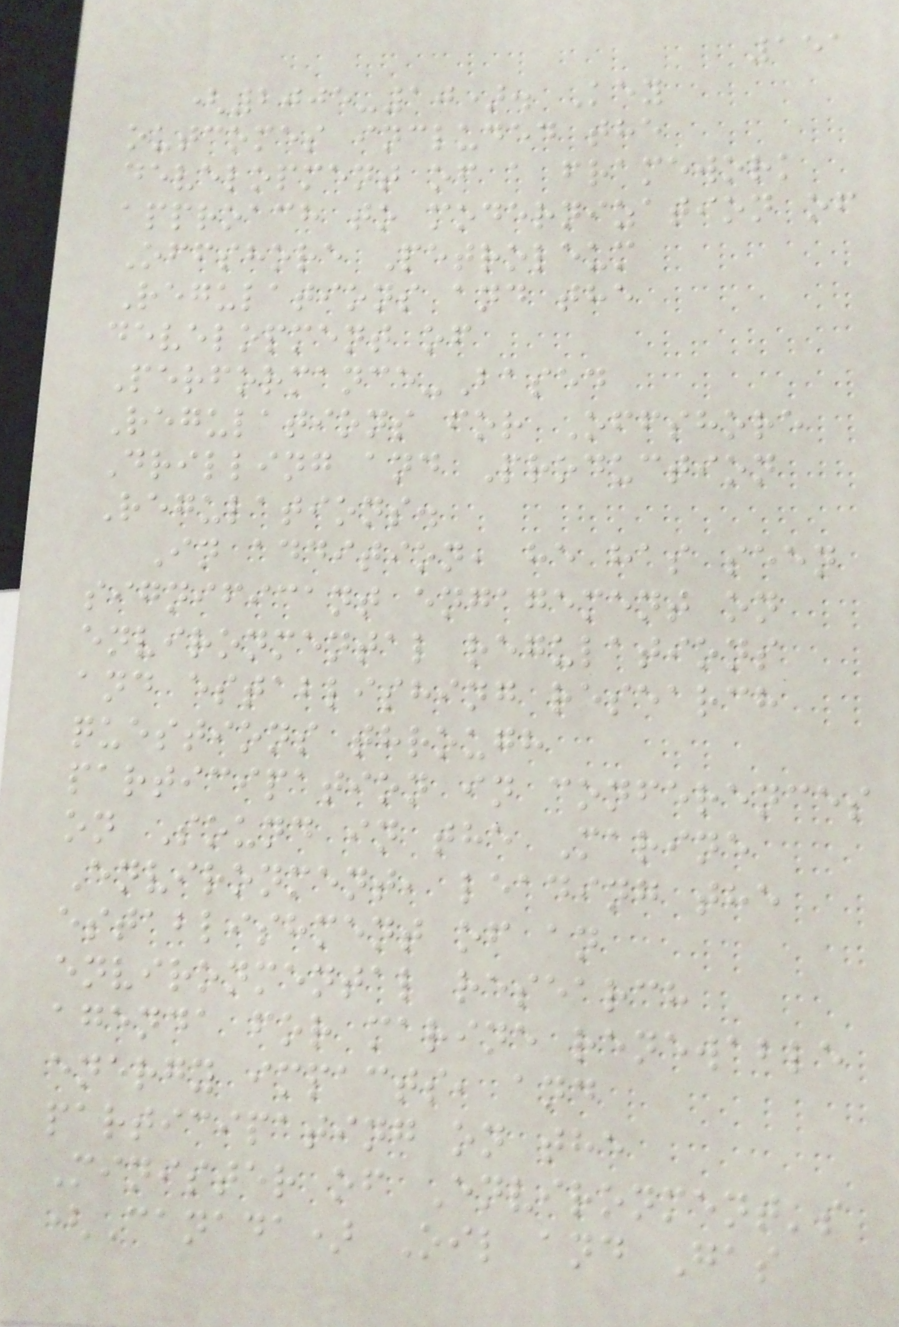151
(2005-10). Key
outcomes included the
development of a framework
approach to modernization of
Offshore Petroleum
Regulations and the
development of
Performance-Based
Regulations for Offshore
Drilling and Production
Regulations.
In addition, he has seen
significant engagement on
environmental regulations
and establishing research
questions through
participation in conferences
on Sound in the Marine
Environment, leading the
establishment of an
environmental research
agenda for marine renewable
energy impacts, and
participating on the
Minister of Environment's
(Canada) Oil and Gas
